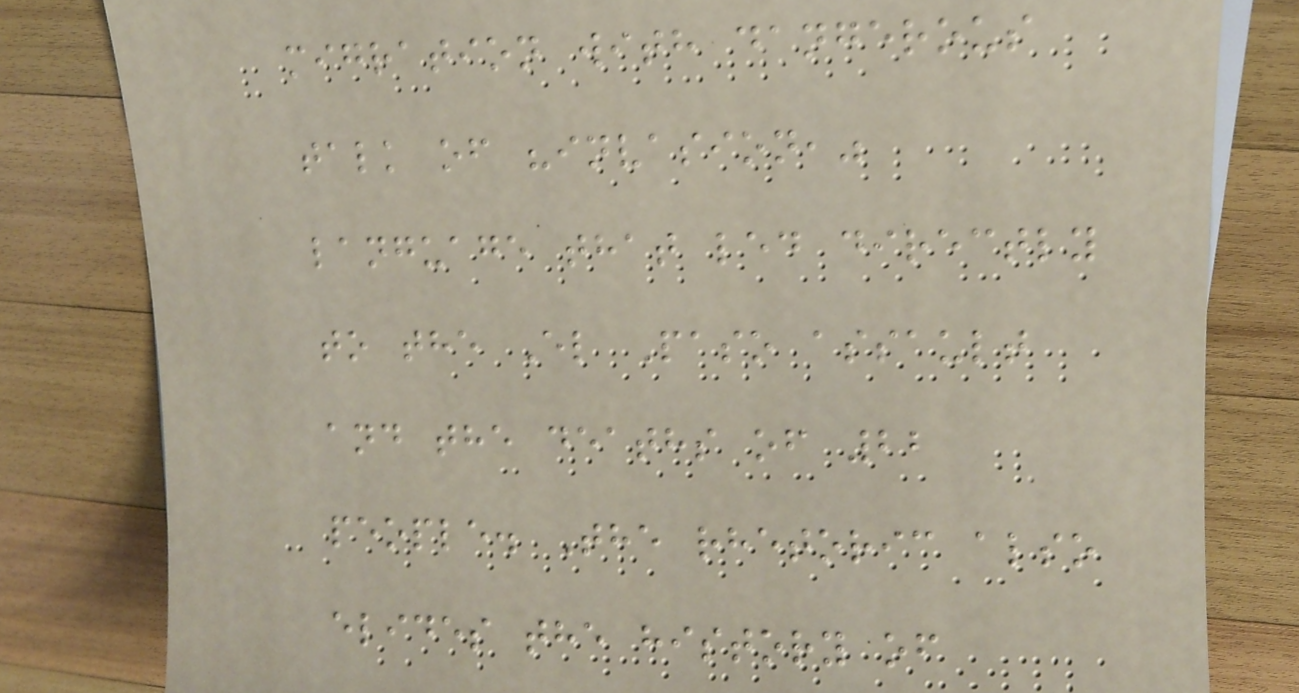migration with dangerous
talk of "invasion,"
language that led directly
to the El Paso assault
and the deaths of 22
people. The rhetoric also
elides the history of
